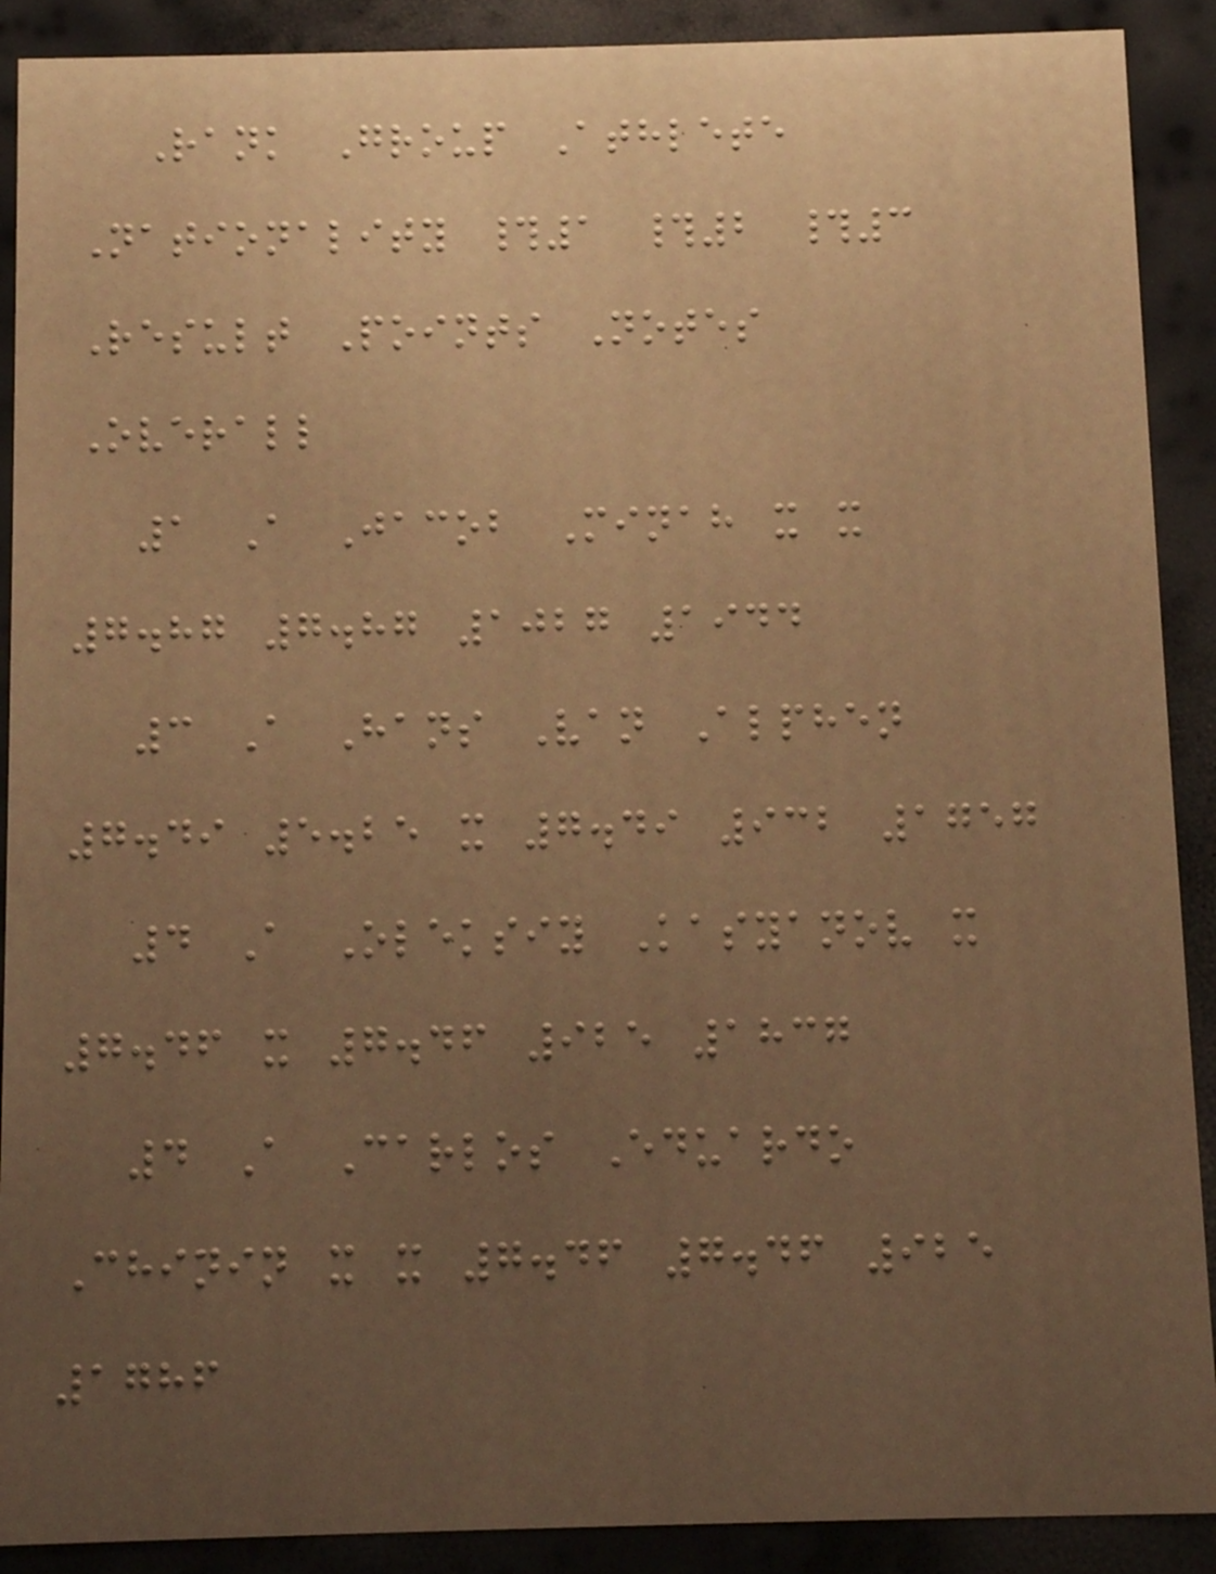Rank Group Athlete
Nationality #1 #2 #3
Result Points Notes
Overall
1 A Jacob Minah x x
7.87 7.87 1027 1944
3 A Hans Van Alphen
7.49 5.25 x 7.49 932 1757
4 A Oleksiy Kasyanov x
7.46 x 7.46 925 1837
4 A Carlos Eduardo
Chinin x x 7.46 7.46 925
1786
